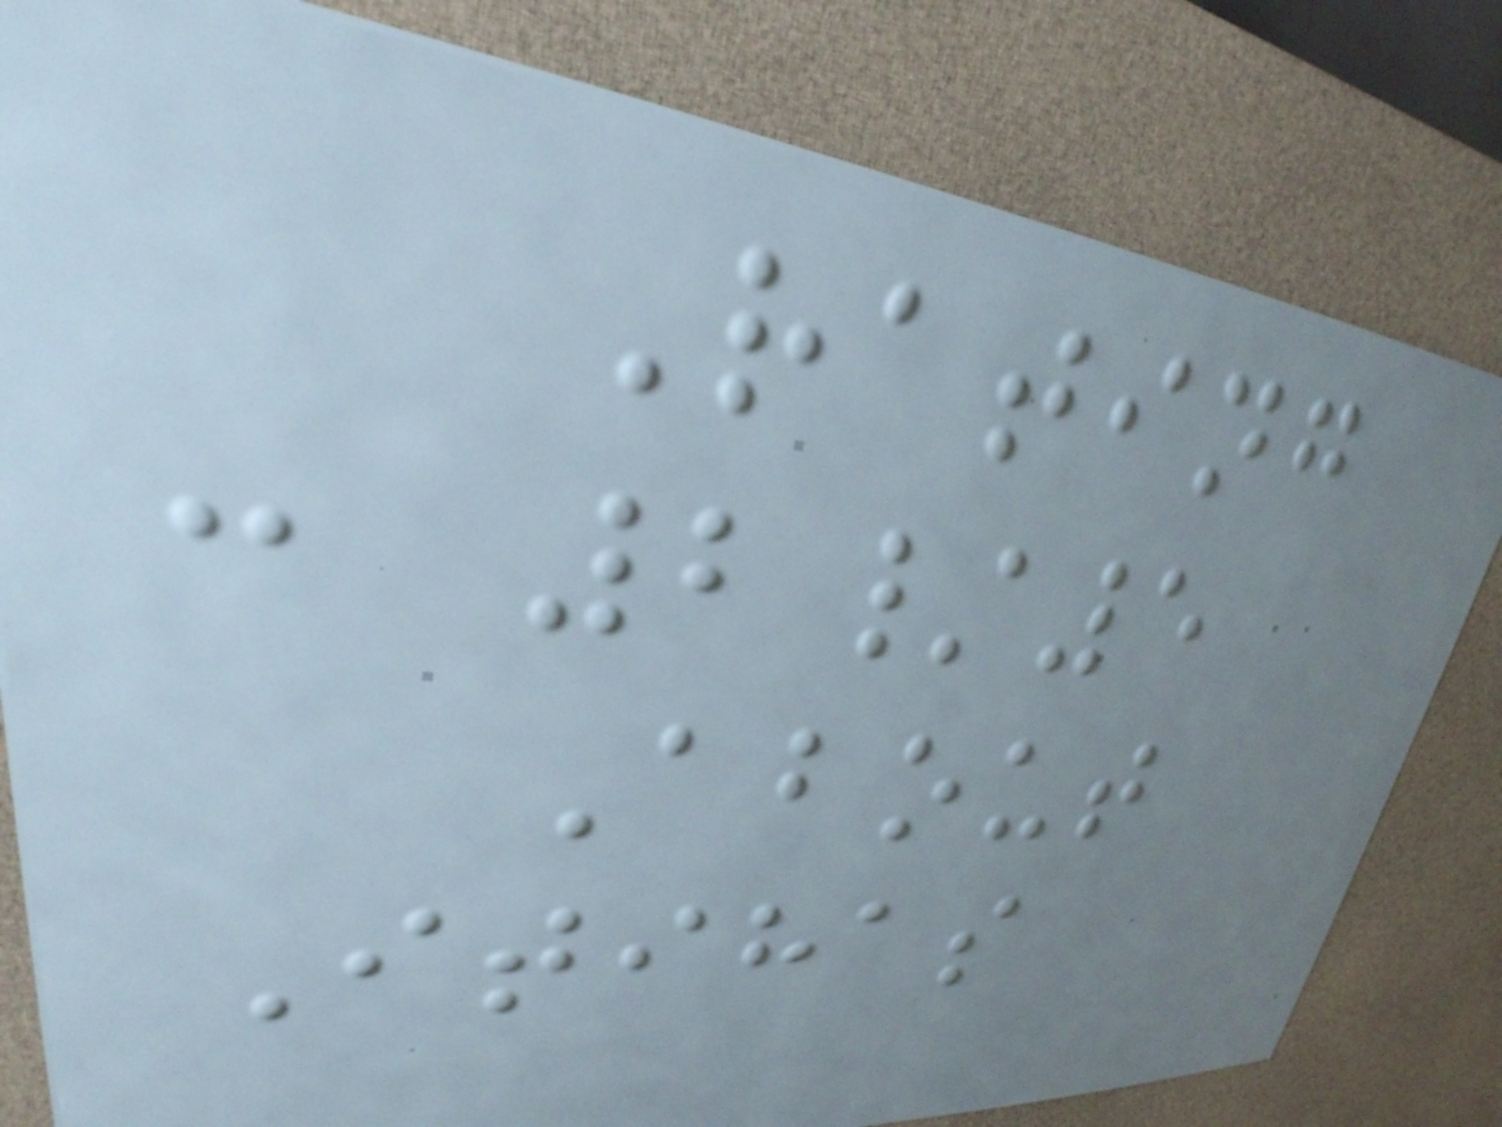Rating
: 2/5
About
Itihas
